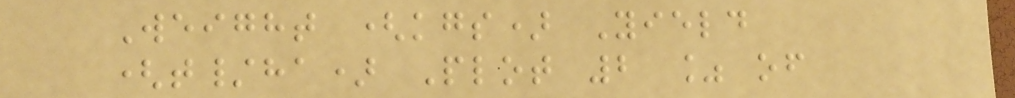Weight (kgs) Yield
(t/ha) Plot 2 % of
